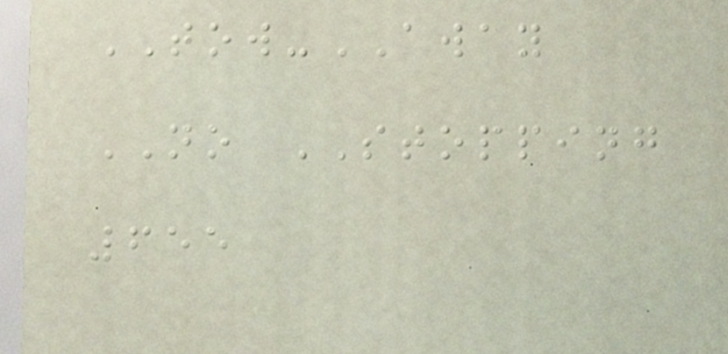TOW-AWAY
NO STOPPING
655
